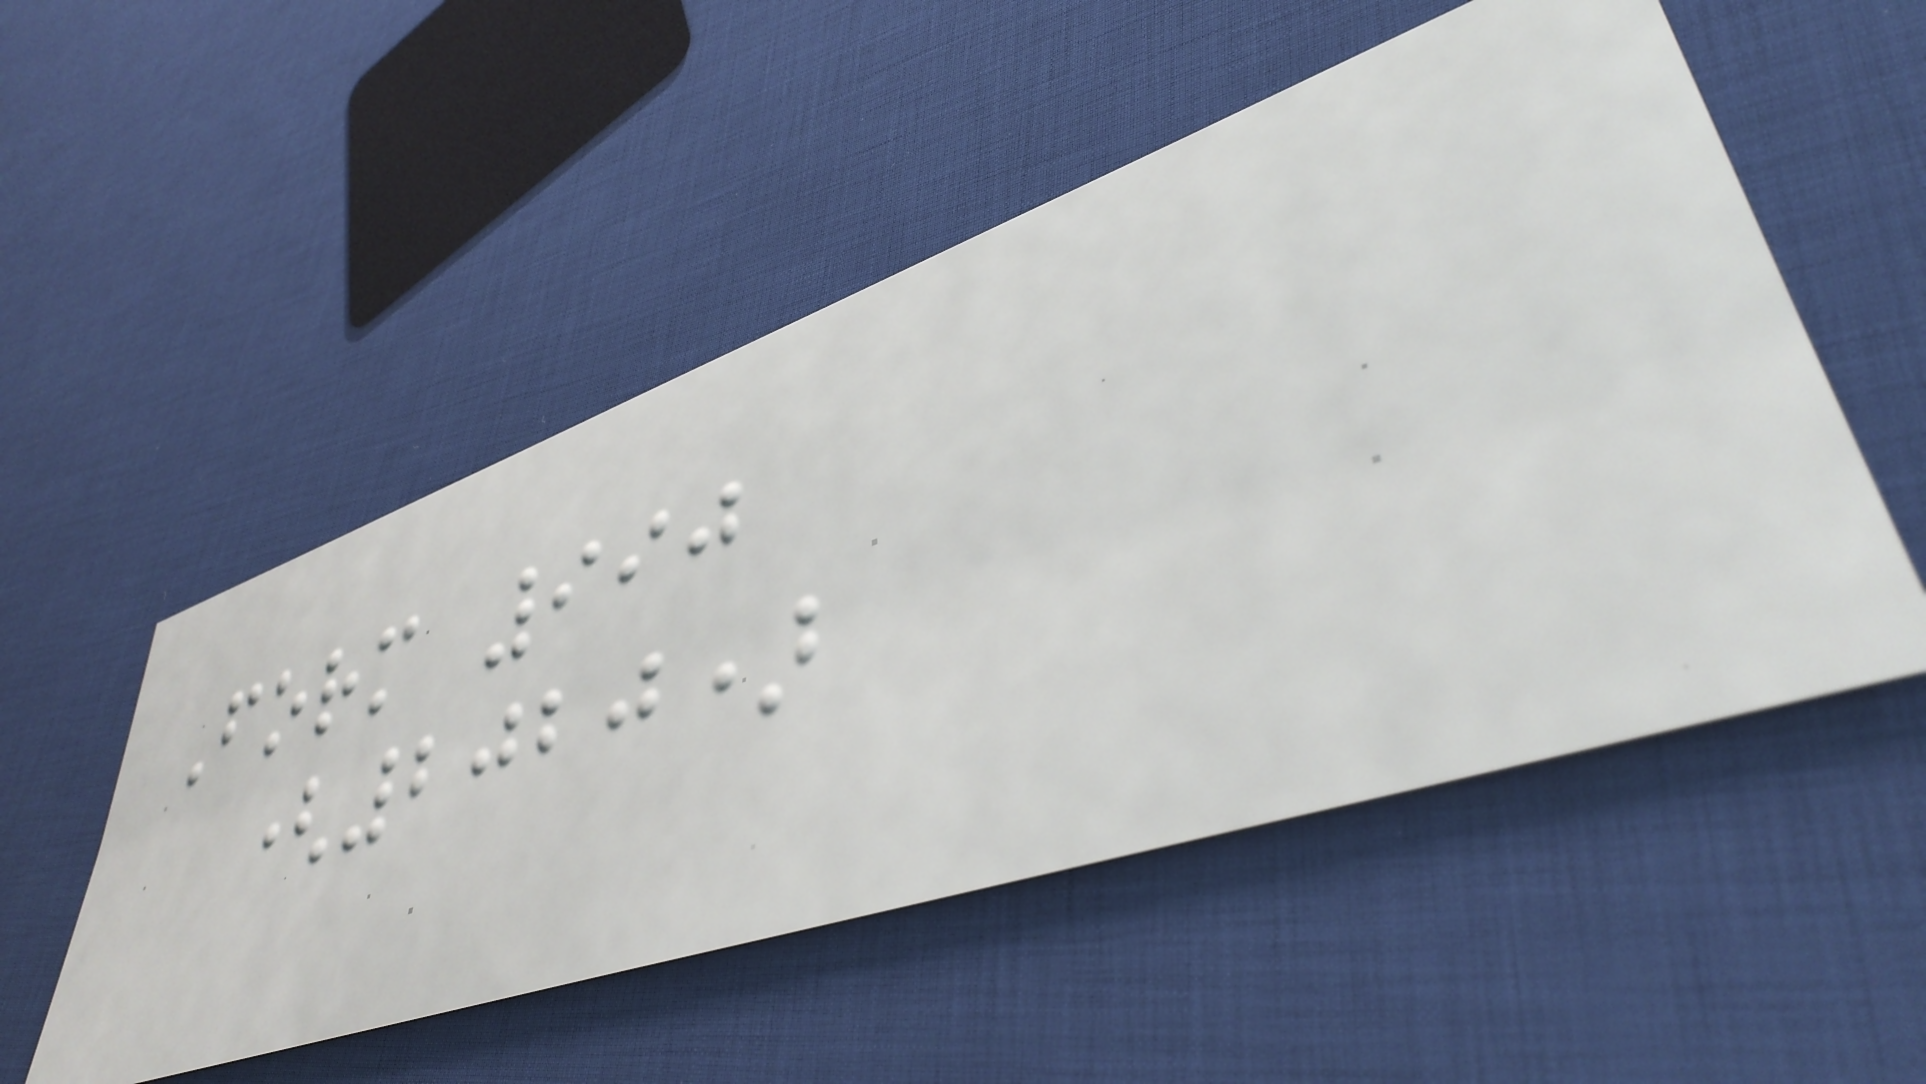Form 990
(2020)
